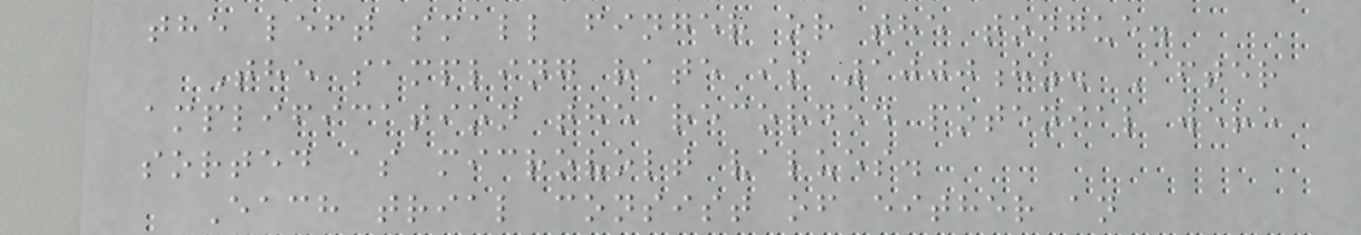the left small finger or the tongue.
The sampling rate is 1000hz. After
amplification the recorded potenial were
sorted as microvolt values.
Each trial consist of either an
